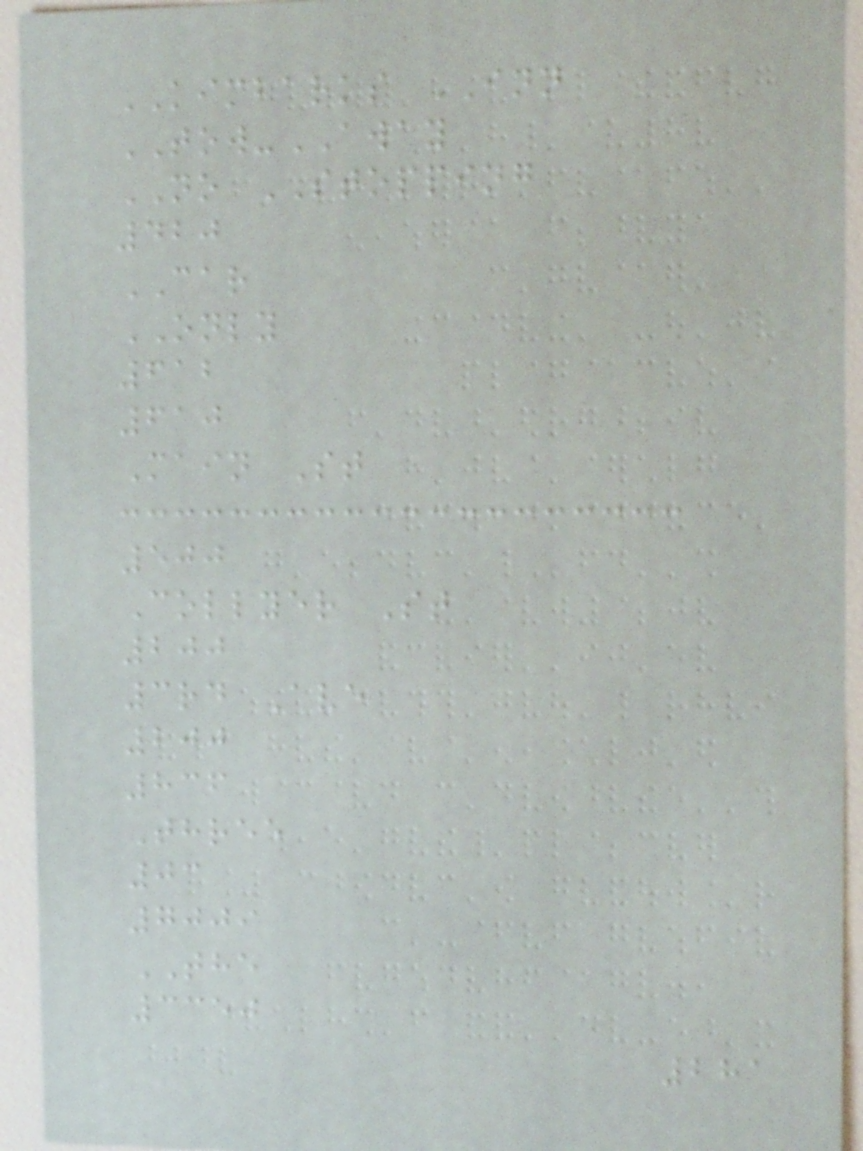KIMBARKS INN
TOW-AWAY
NO STOPPING
420
CAR
ONLY
612
610
Main St
500
Collyer St
200
3rd Ave
200
836
Three
03
7009
THE
3350
281
